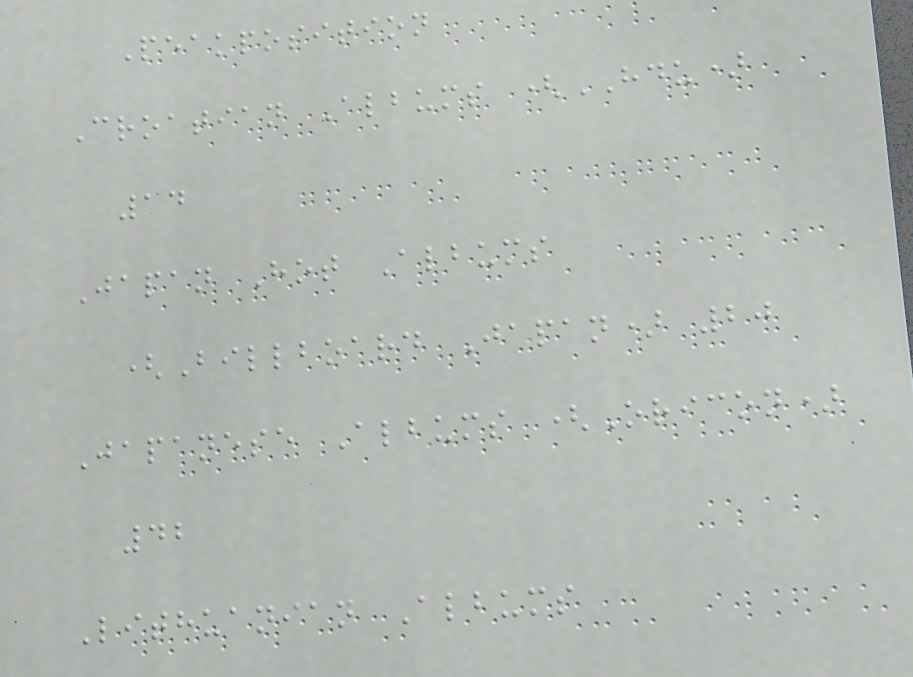Peakposition
Croatian Albums (HDU)
14
Japan Hot Albums
(Billboard Japan) 20
Japanese Albums (Oricon)
42
Lithuanian Albums
